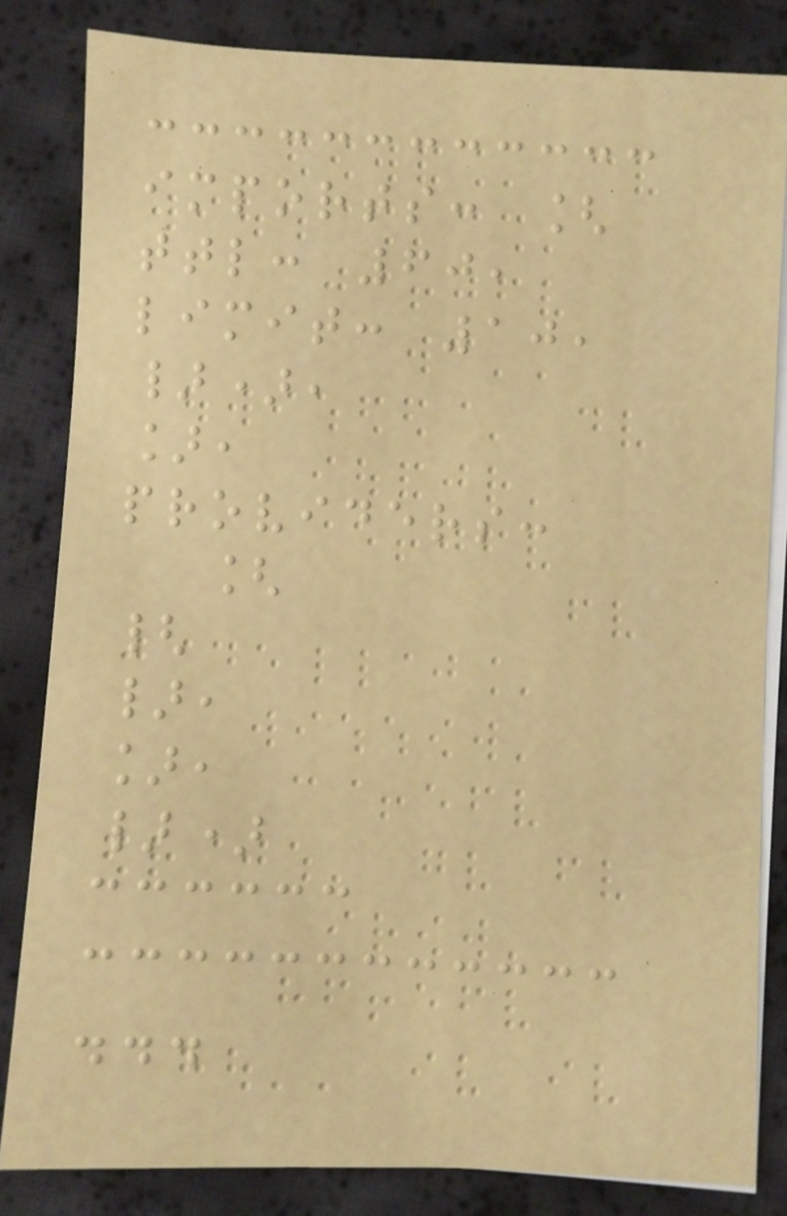imports: [
ttl: 60,
limit: 10,
}),
],
providers:
[
{
},
],
})
...
